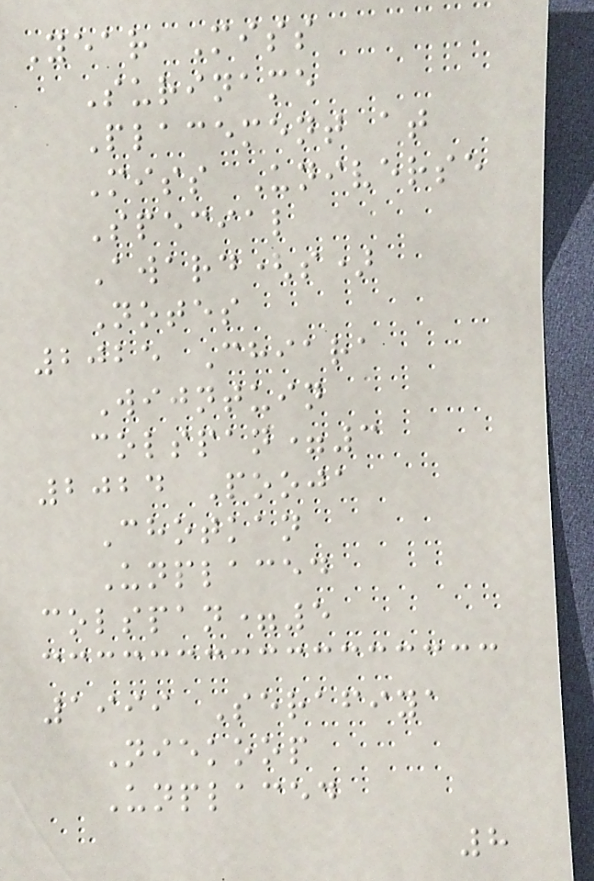Year Miss
Suriname
Placement at
Miss Universe
Special
Award(s)
Notes
2025 Chiara
Wijntuin
colspan=3
2024 Pooja
Chotkan
Unplaced
colspan=5
1999 Serafiya
Niekoop
Unplaced
8
